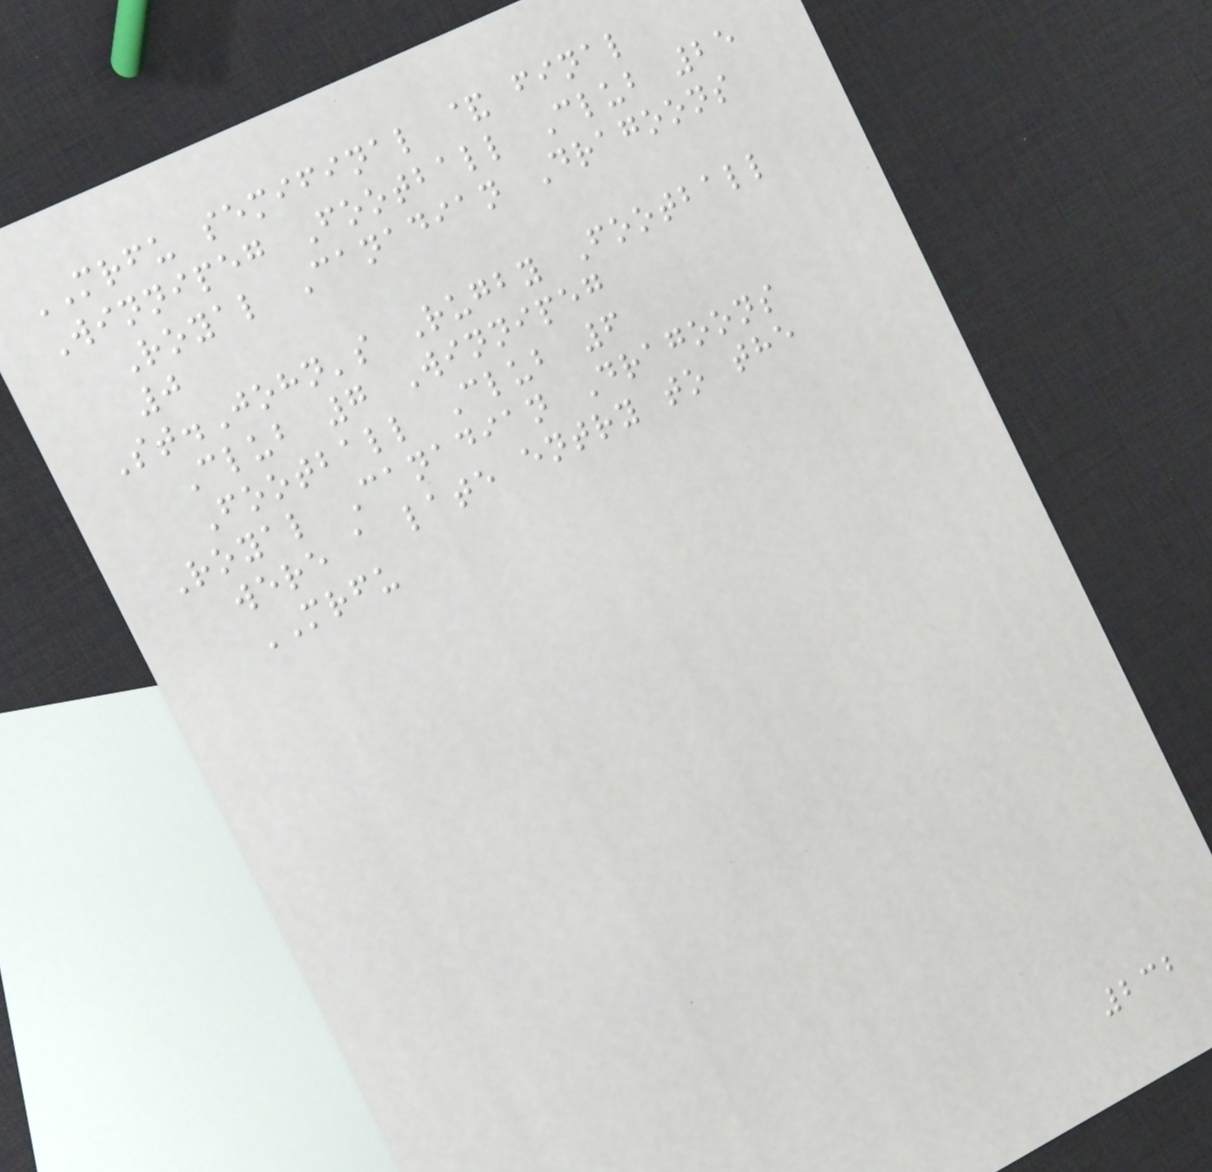MRFU semifinal & final
Winnipeg Football Club 25
Royal Canadian Dragoons
0
St.John's Rugby Football
Club 7 Winnipeg
Football Club 6
Royal Canadian Dragoons
were a late entry to the
MRFU
232
